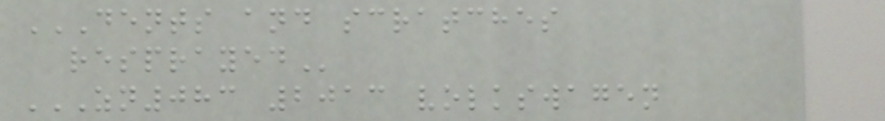DENTS AND SCRATCHES
RESPRAYED
ZN083 2013 VOLKSWAGEN
